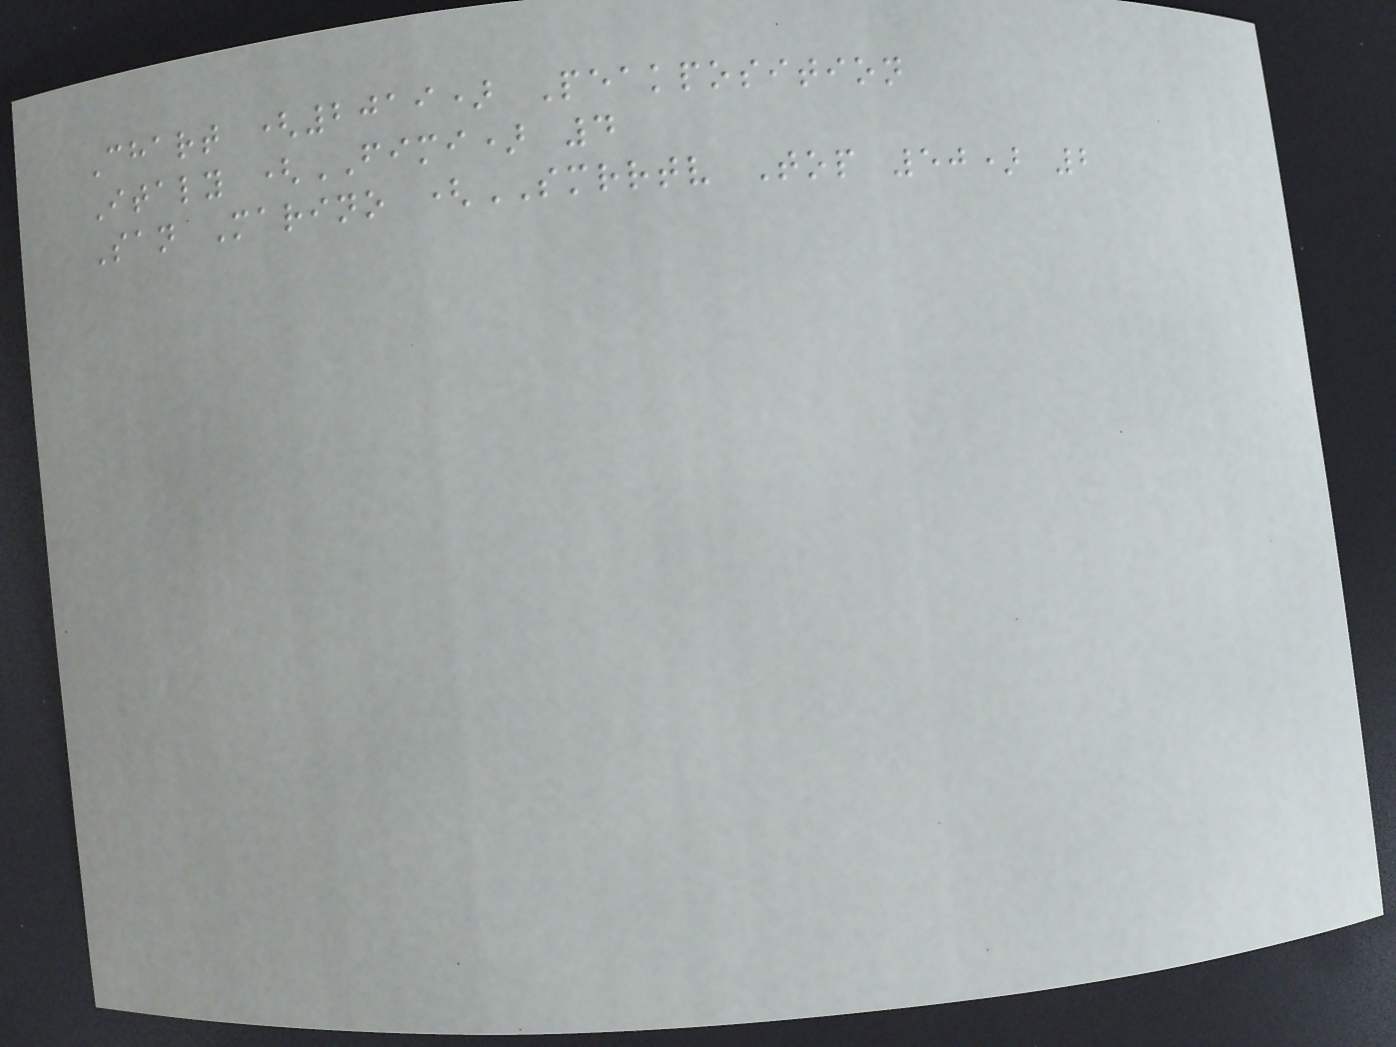Chart (2019) Peakposition
Italy (FIMI) 4
San Marino (SMRRTV Top 50) 2
